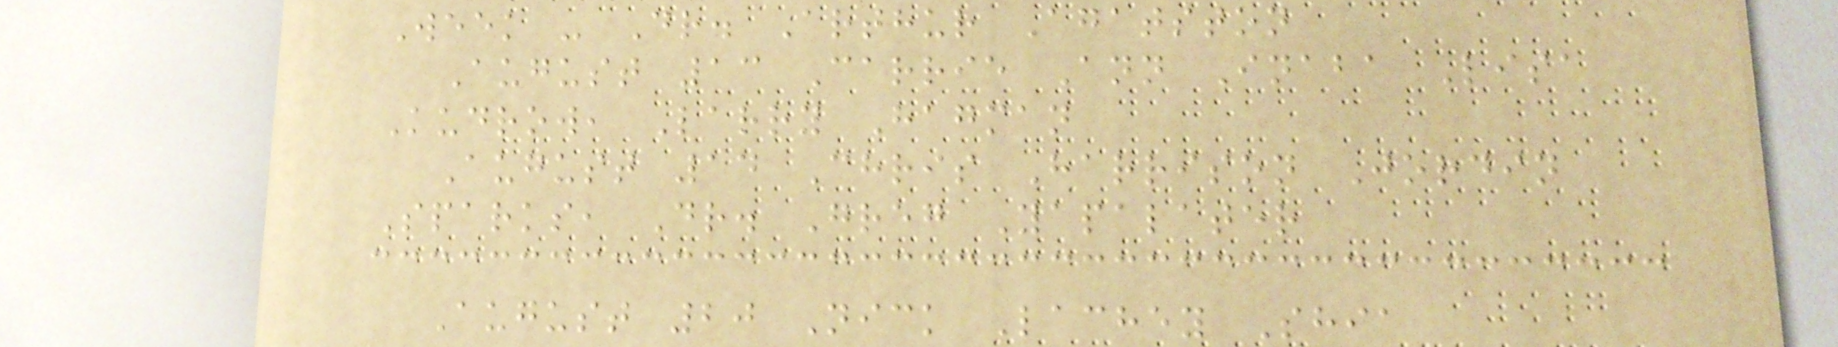Week - Dr. Arthur Agatston
August 13 Carrie Ann Inaba Lisa
Kudrow, Larry Hagman
August 14 Chris Harrison Jordin
Sparks, Dr. Greg Yapalater
August 20 Nick Lachey Shia
